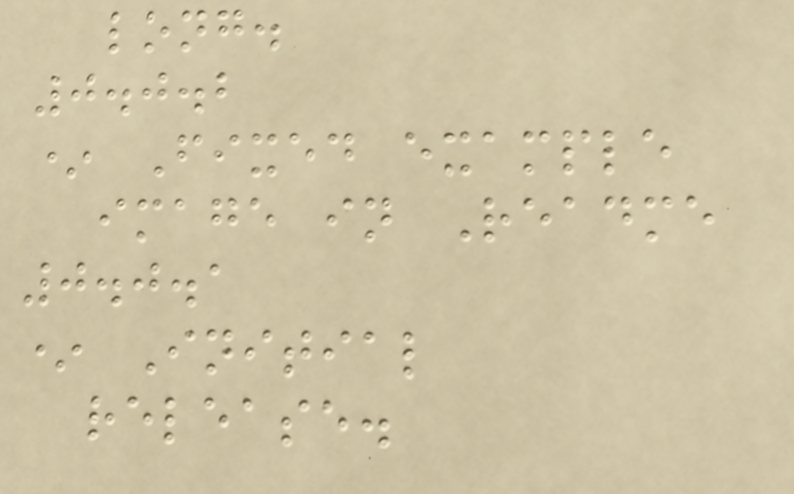long.
0.0.2
* Fixed example
image in Readme
0.0.1
* Initial
release.
